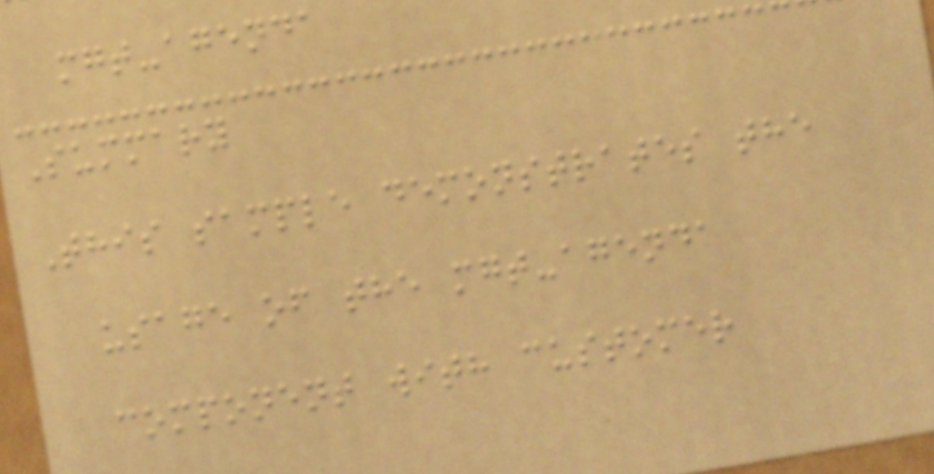mgt-agenda
Summary
This sample demonstrates the
usage of the mgt-agenda
component with customer
